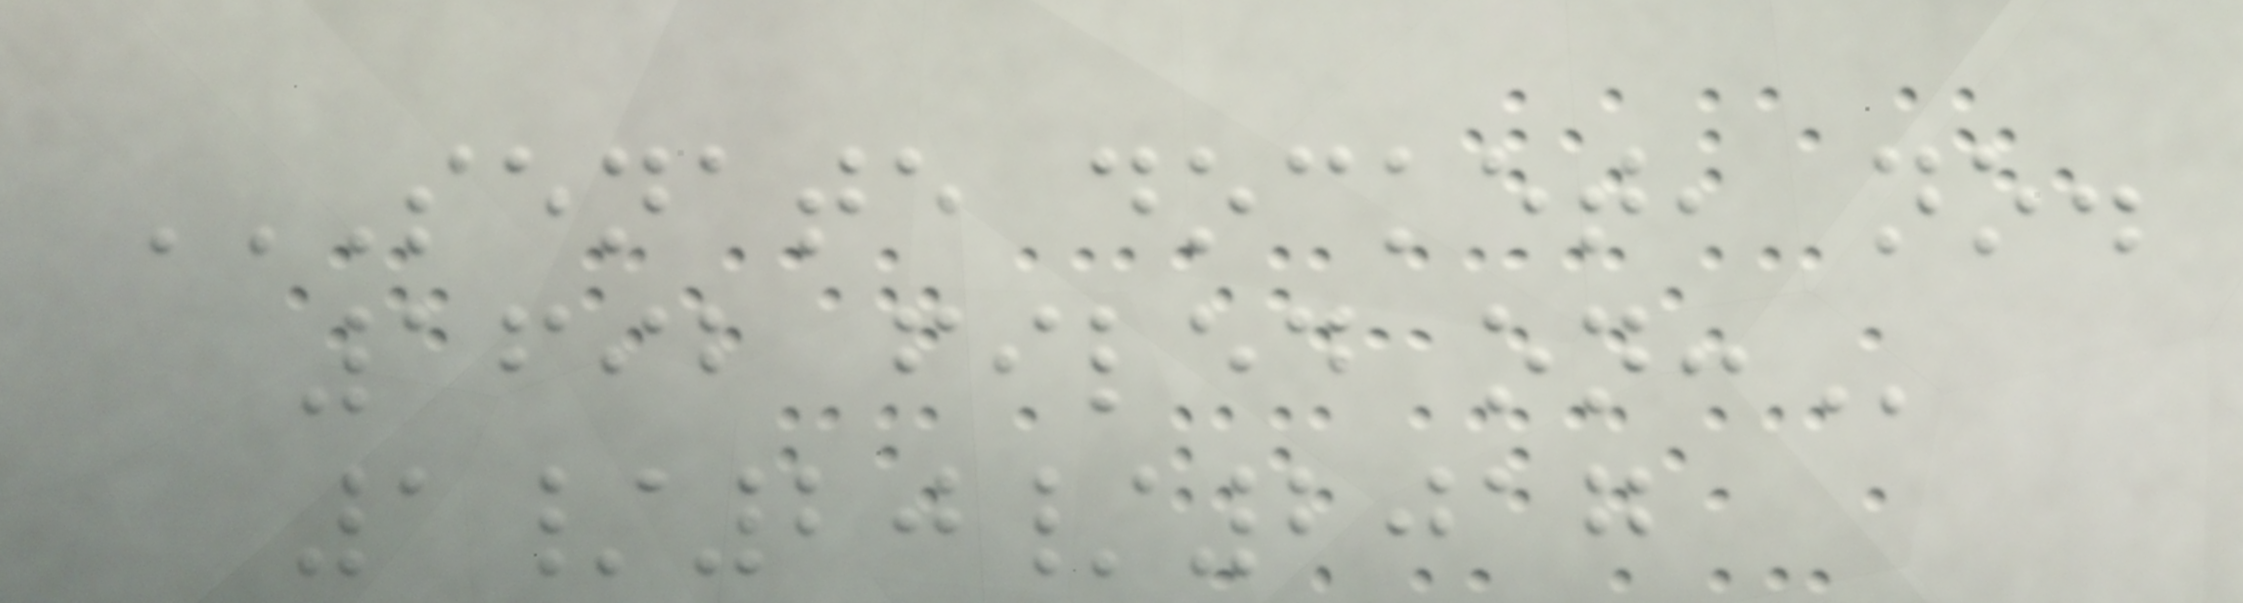SENATE DOCKET, NO.
1692 FILED ON:
1/20/2017
